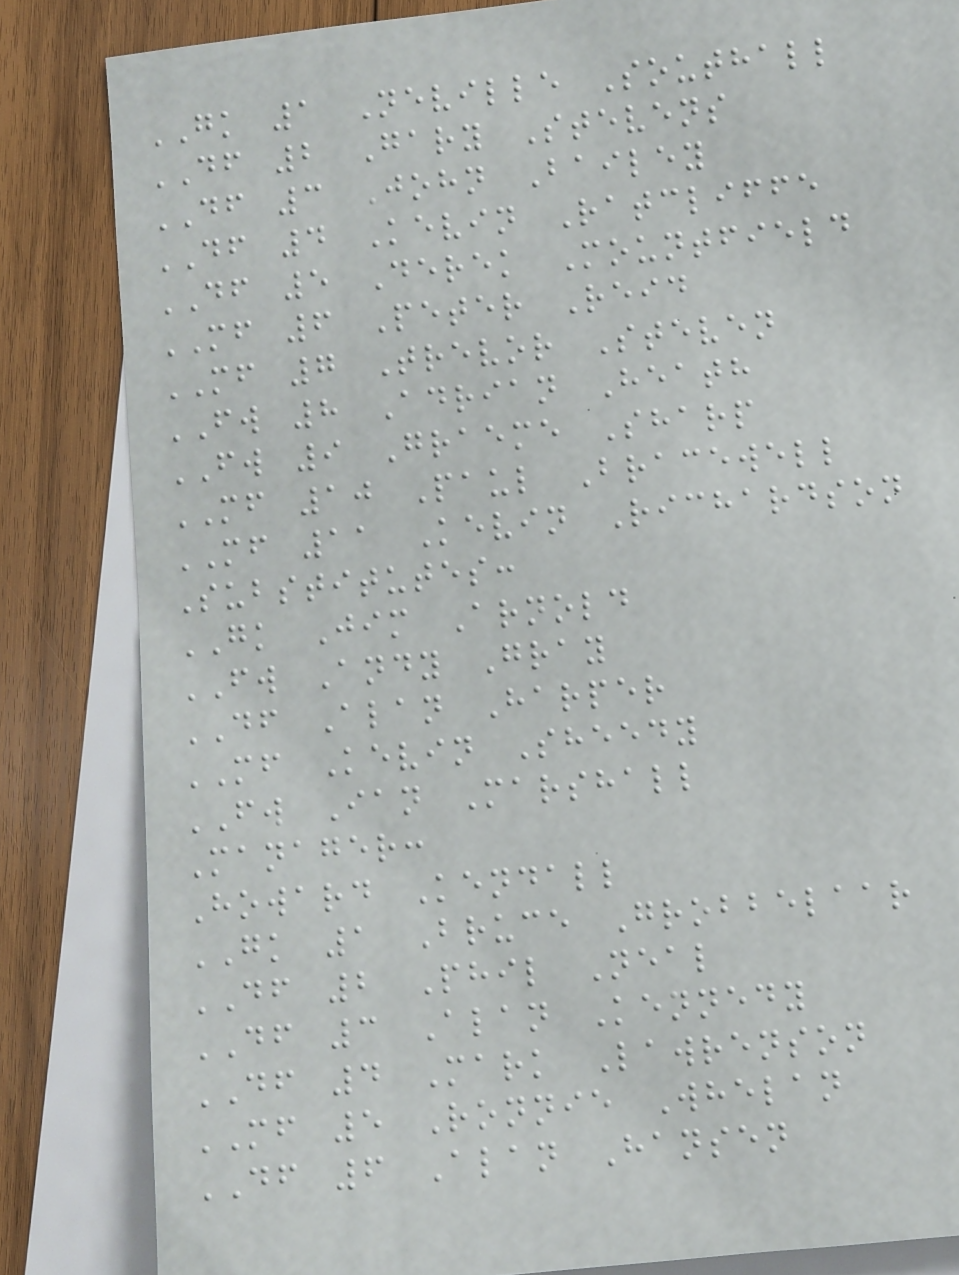GK 1 Neville Southall
DF 2 Gary Stevens
DF 3 John Bailey
DF 4 Kevin Ratcliffe
DF 5 Derek Mountfield
MF 6 Peter Reid
MF 7 Trevor Steven
FW 8 Adrian Heath
FW 9 Graeme Sharp
MF 10 Paul Bracewell
MF 11 Kevin Richardson
Substitutes:
GK Jim Arnold
FW Andy Gray
DF Alan Harper
MF Kevin Sheedy
FW Ian Marshall
Manager:
Howard Kendall
GK 1 Bruce Grobbelaar
DF 2 Phil Neal
DF 3 Alan Kennedy
DF 4 Mark Lawrenson
MF 5 Ronnie Whelan
DF 6 Alan Hansen
